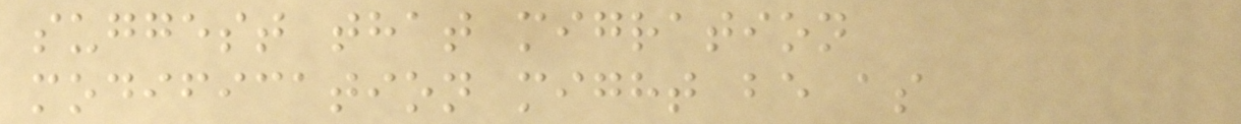suggest that migration
modification might be as
